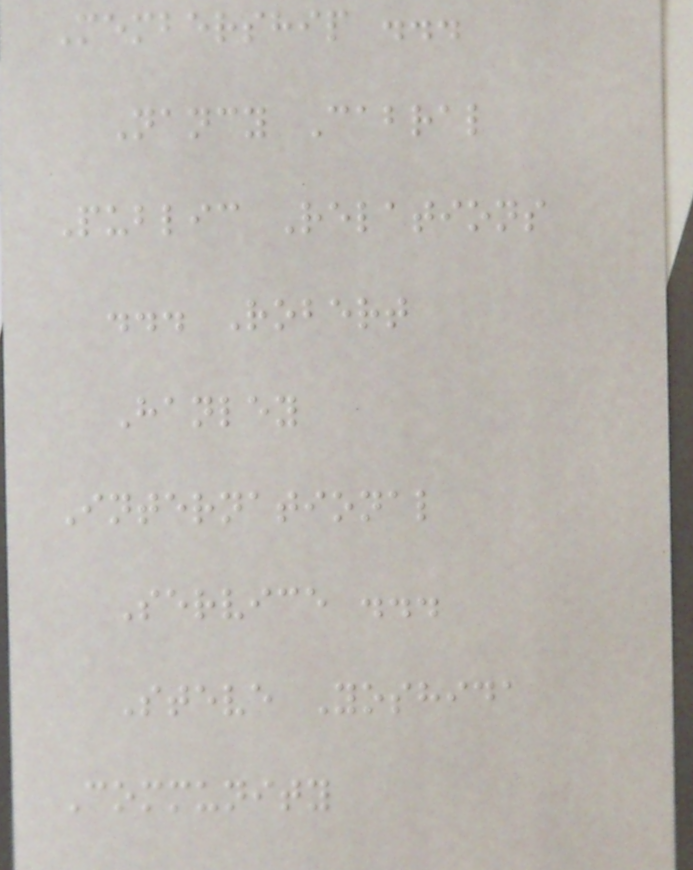Membership ...
Nancy Cabral
Public Relations
... Robert
Hanley
International
Service ...
Steve Yoshida
Community
